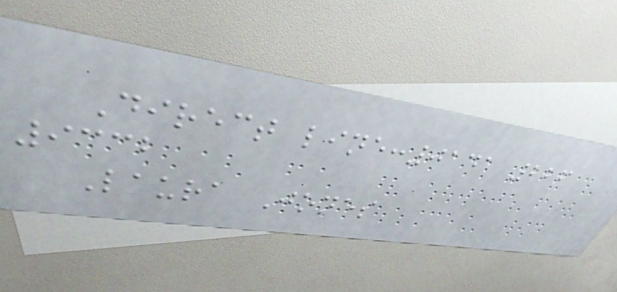Direct line:0141 226
9332
Laura Jones
